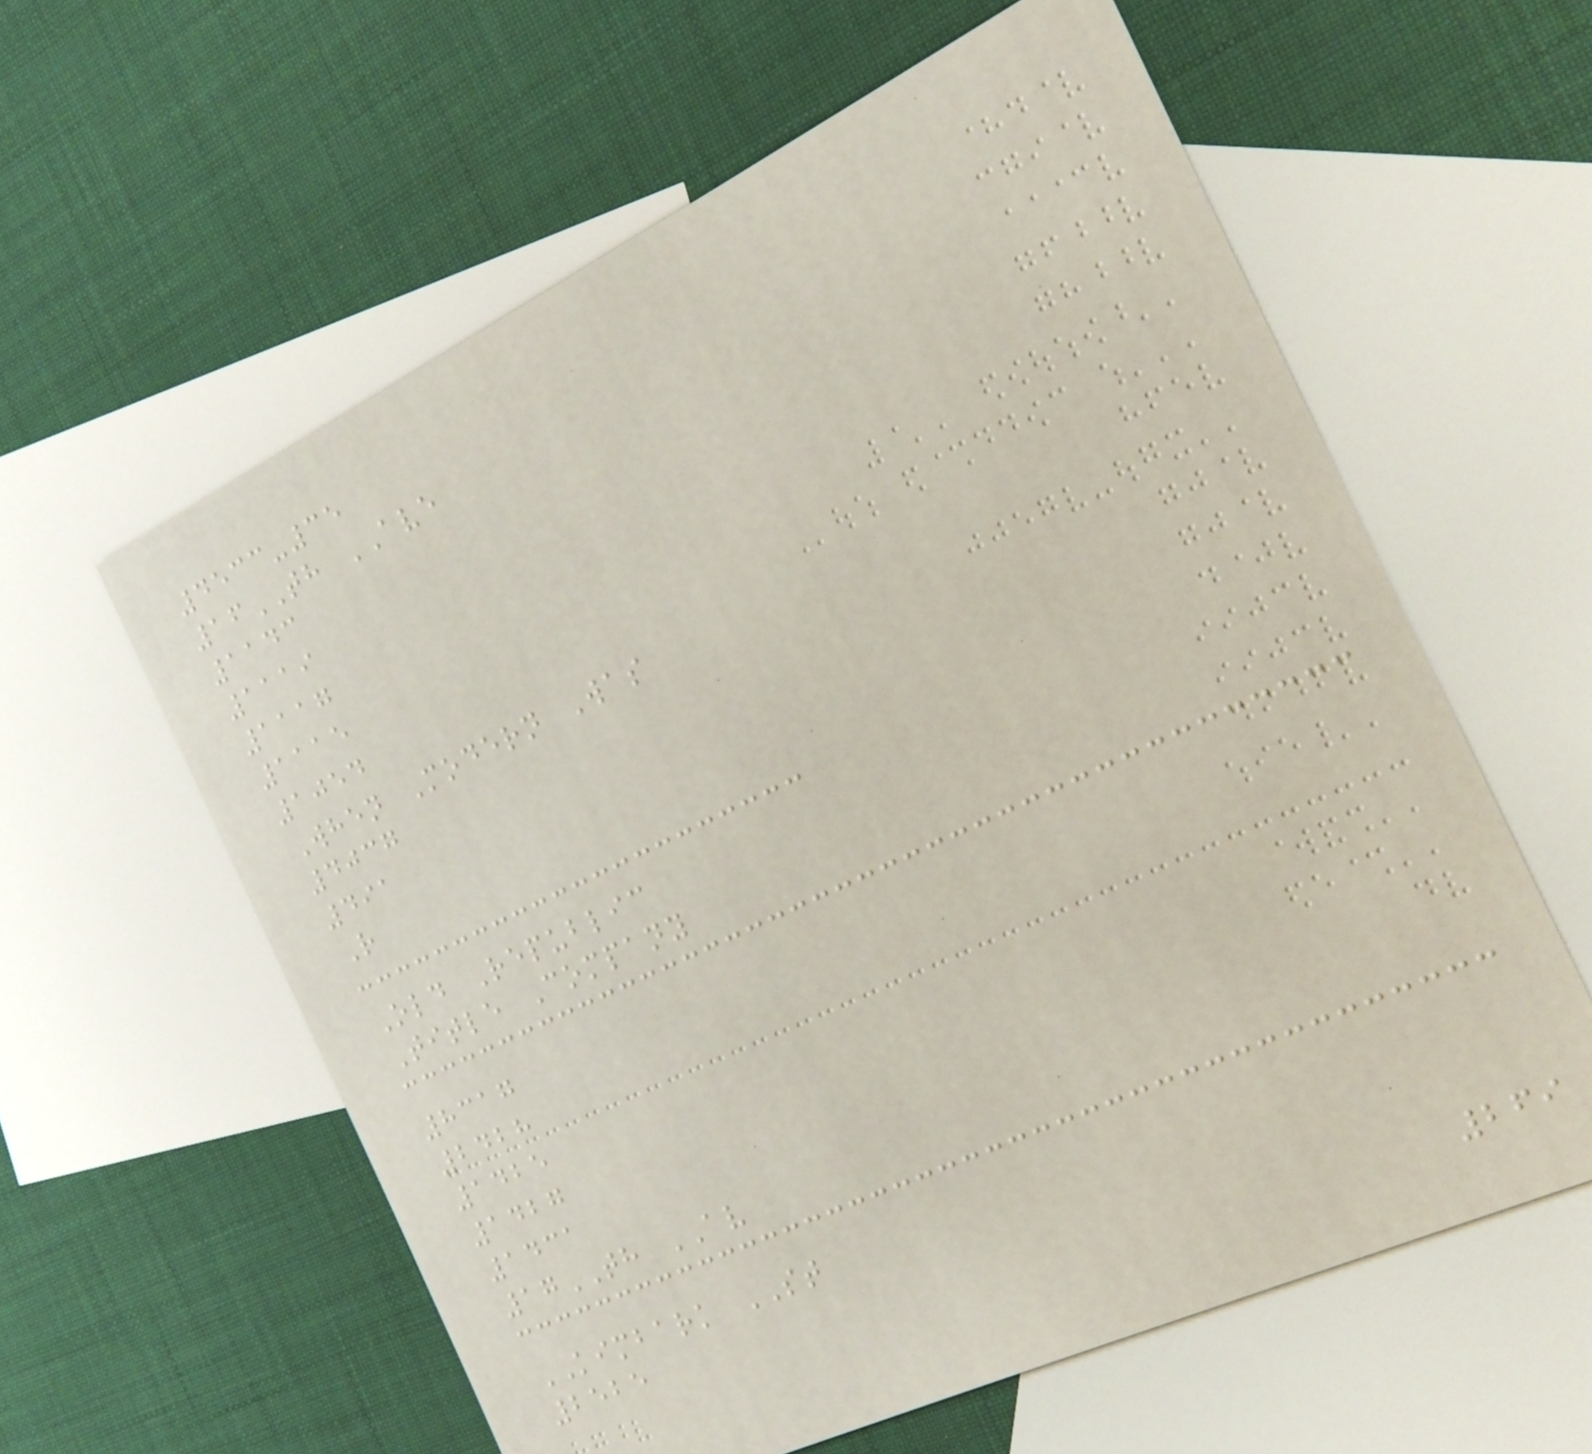4533-35
16TH AVE
1143
1119
1117
1115
1054
When Modern Was
4037
491
R
Old Republic
Title Company
8317
2428
1425
1427
1431
17TH AV
KIMBARK ST
2525
269
